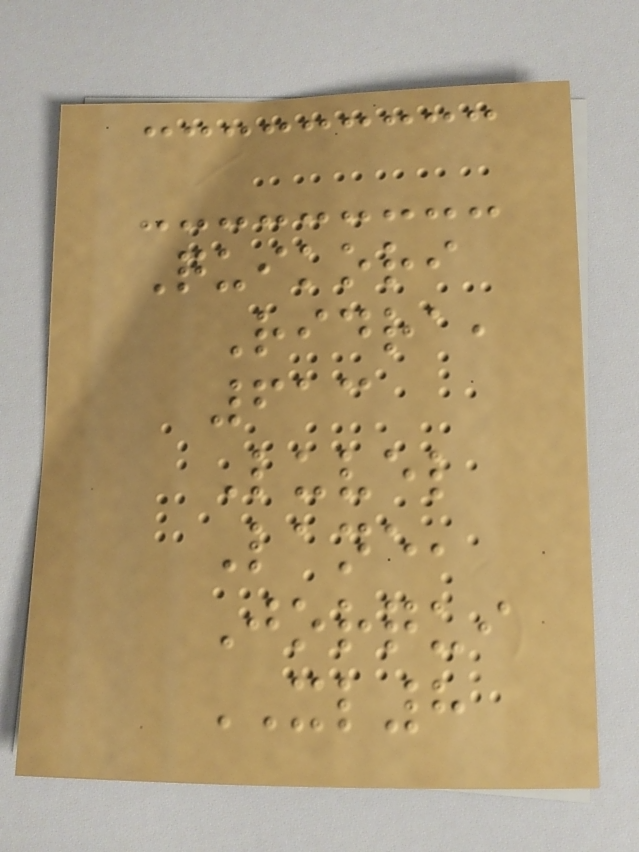Quikori
Ridra,
613
Luvel
Lane,
Jorqui
XL8
